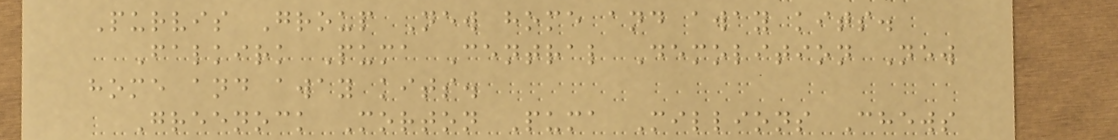Purvis Group New home and away kits.
Falkirk Puma Central Demolition New
home and away kits.
Greenock Morton Puma Millions Chews
